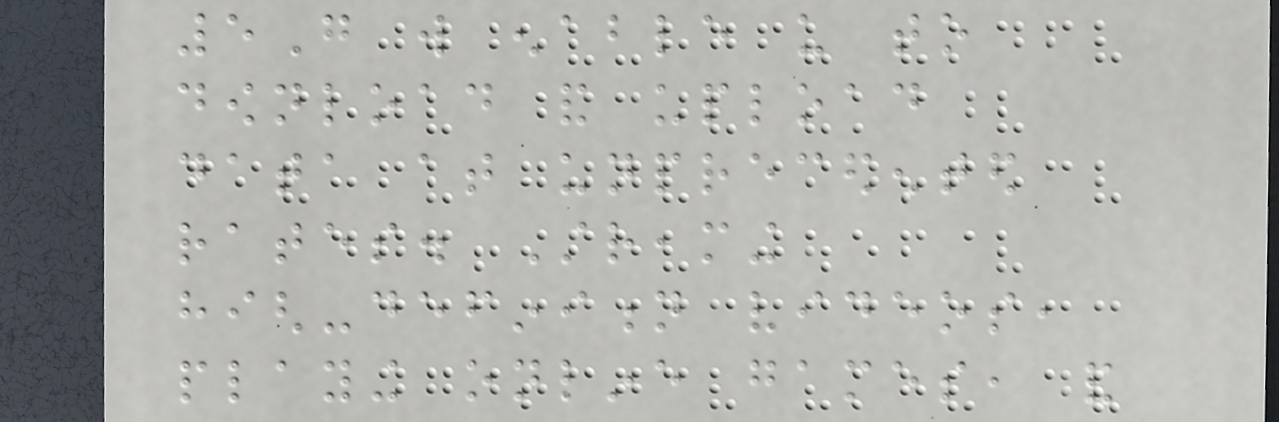5G will enable us to
download and upload
data at unprecedented
rates. Streaming
high-definition videos,
playing online games, and
